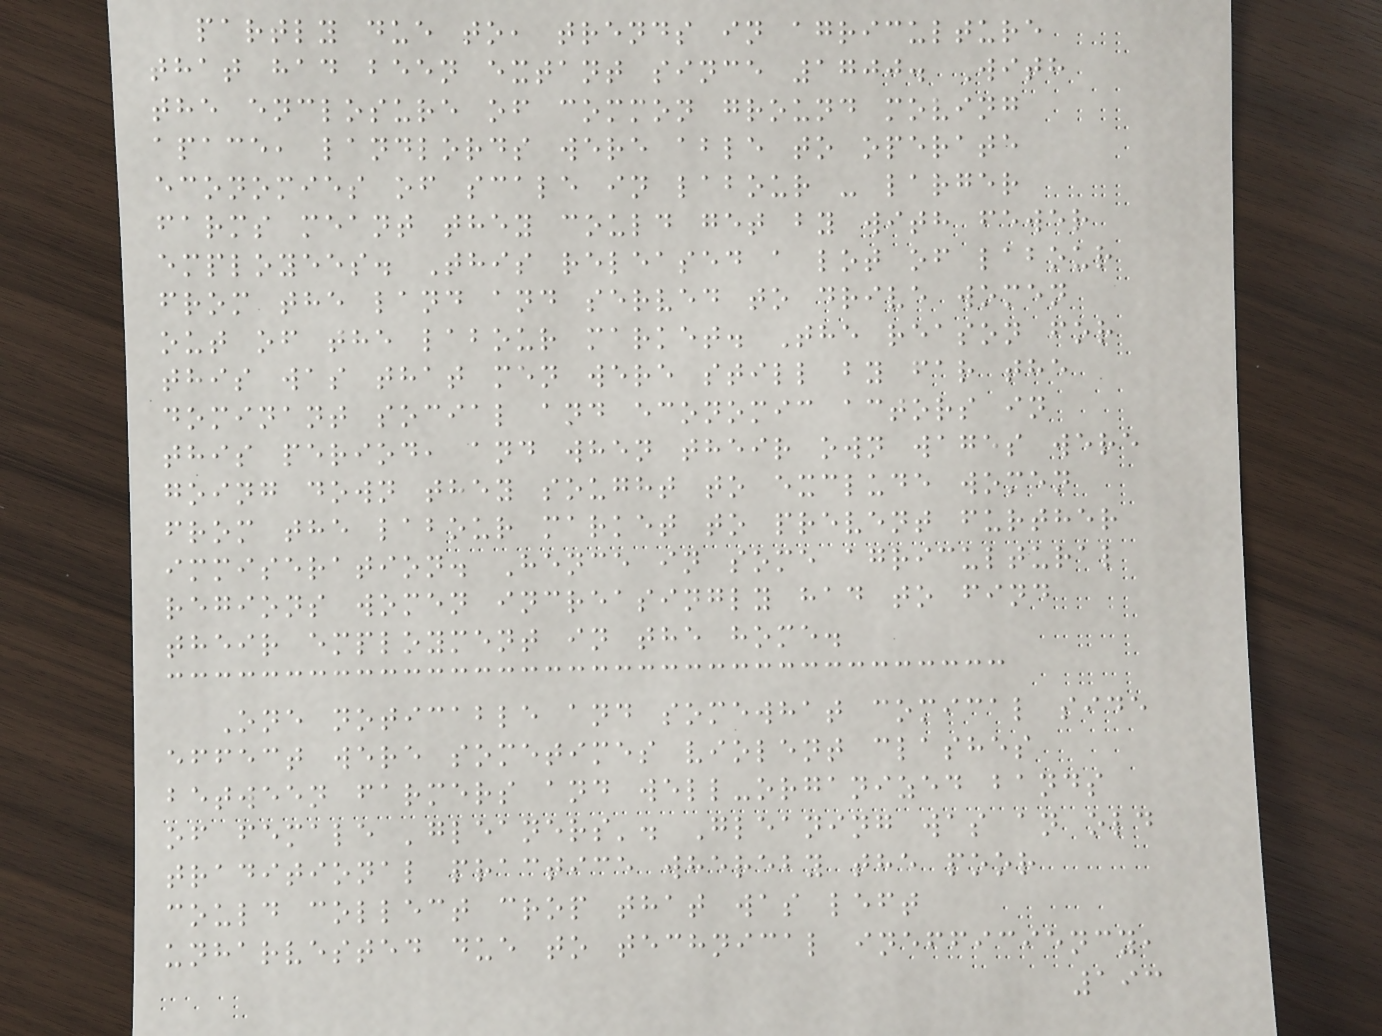partly due to, trends in agriculture
that had been extant since 1700. With
the enclosure of common ground moving
apace, landlords were able to operate
economies of scale in labour - larger
farms meant they could get by with fewer
employees. This released a lot of labour
from the land and served to drive women
out of the labour market. The reason for
this was that men were still by far the
dominant social and economic actors in
this period, and when their own wages were
going down they sought to exclude women
from the labour market to prevent further
immiseration. Hence in some agricultural
regions women increasingly had to find
their employment in the home.
One noticable and somewhat comical side
effect were sometimes violent clashes
between farmers and well-organized bands
of female 'gleaners'. Gleaning was an old
traditional practice whereby the poor
could collect crop that was left
unharvested due to technical inefficiency,
193
